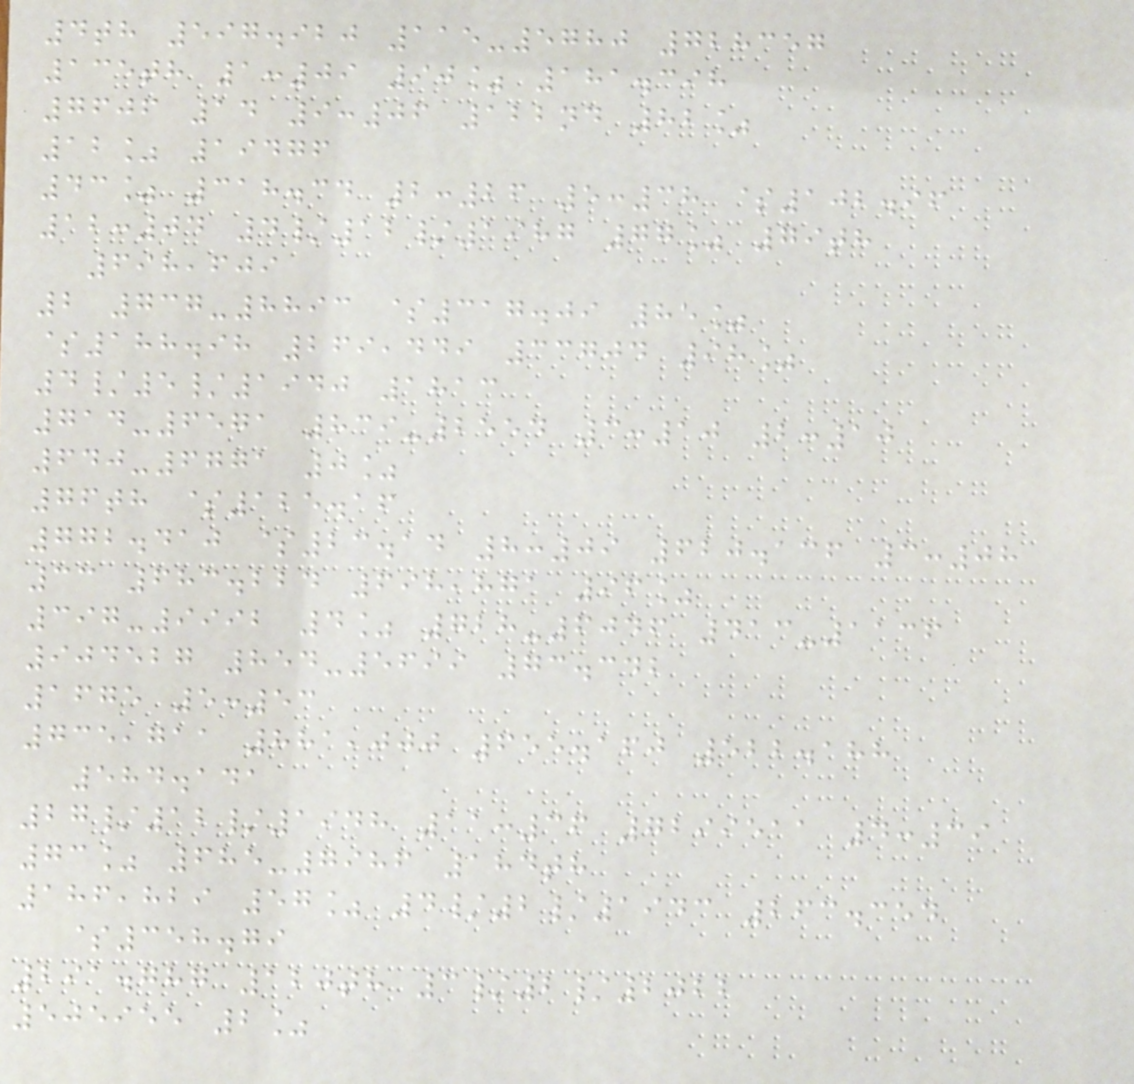4th 597.920 115-5780 728357
135th 1:09 90% 181.398
7606 14 9:06 122nd 82%
12% 19476
43% 318.34 2:26 5:38 $102.96
12:04 4/12/1987 77% 79th
698,609
2 737-8893 $317.09 85%
$188.98 269,449 33704 98%
4/5/1940 1813
714-6571 839-2554 3:10 2:10
640-6771 0%
76th $125.16
772.410 $23.14 8:09 620.136 3:08
33 683.224 698,871 96%
397-9992 4% 728-6046 413-1136
904527 854-5699 73.342
1675 5:53
735,711 881,000 655.160 522.188
584.141
27/12/1948 11:36 7299511 4:39
73% 685-7986 184th
186,829 57% 4/2/1943 263.354
$358.79
291.787 120th 3/2/2022
505955 2%
